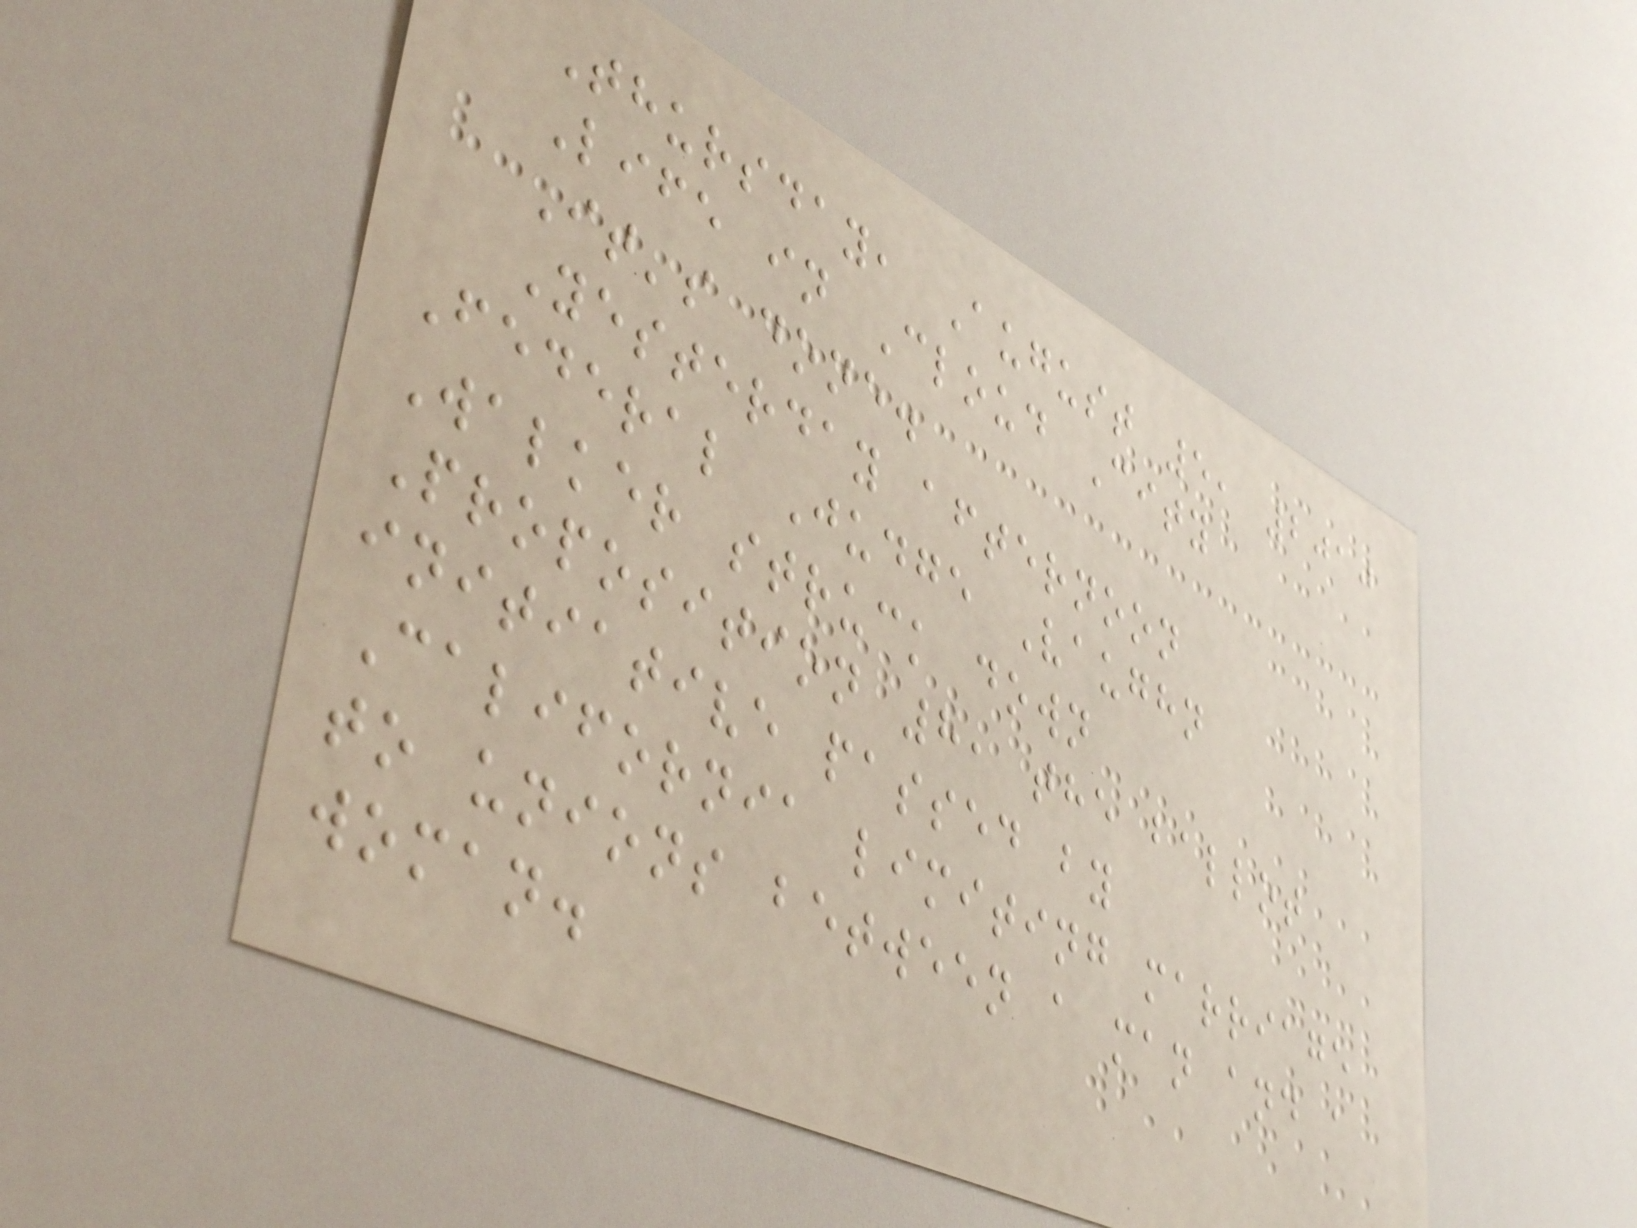Thursday, August 5, 2010
Life in Cloud City
It's done.
Yesterday afternoon
Federal Judge Vaughn
Walker struck down
Proposition 8, the ballot
initiative passed by
California limiting marriage
to unions between a man and a
woman.
